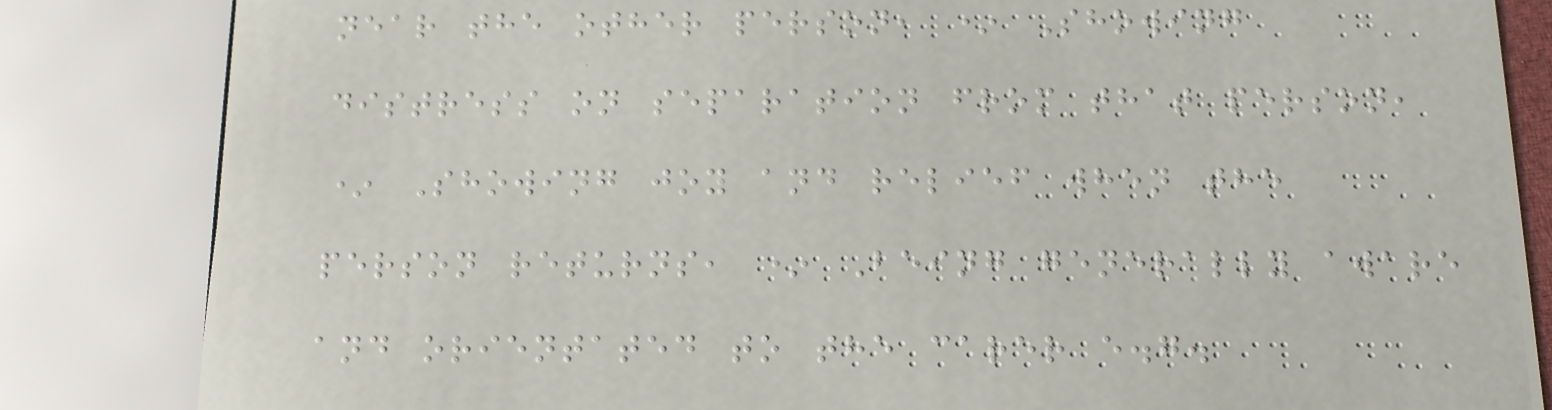near the other person, * Showing
distress on separation from that person,
* Showing joy and relief when the
person returns, * Being generally aware
and orientated to the carer e.g.
